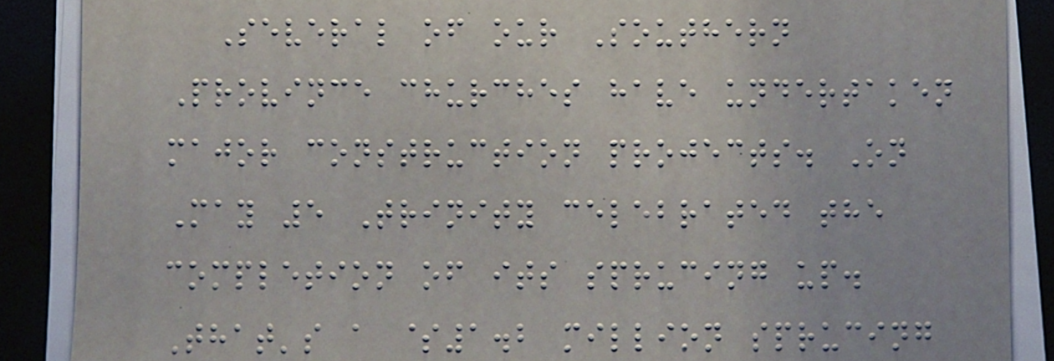Several of our Southern
Province churches have undertaken
major construction projects. On
May 5 Trinity celebrated the
completion of its sprucing up.
That's a $1.2 million sprucing
